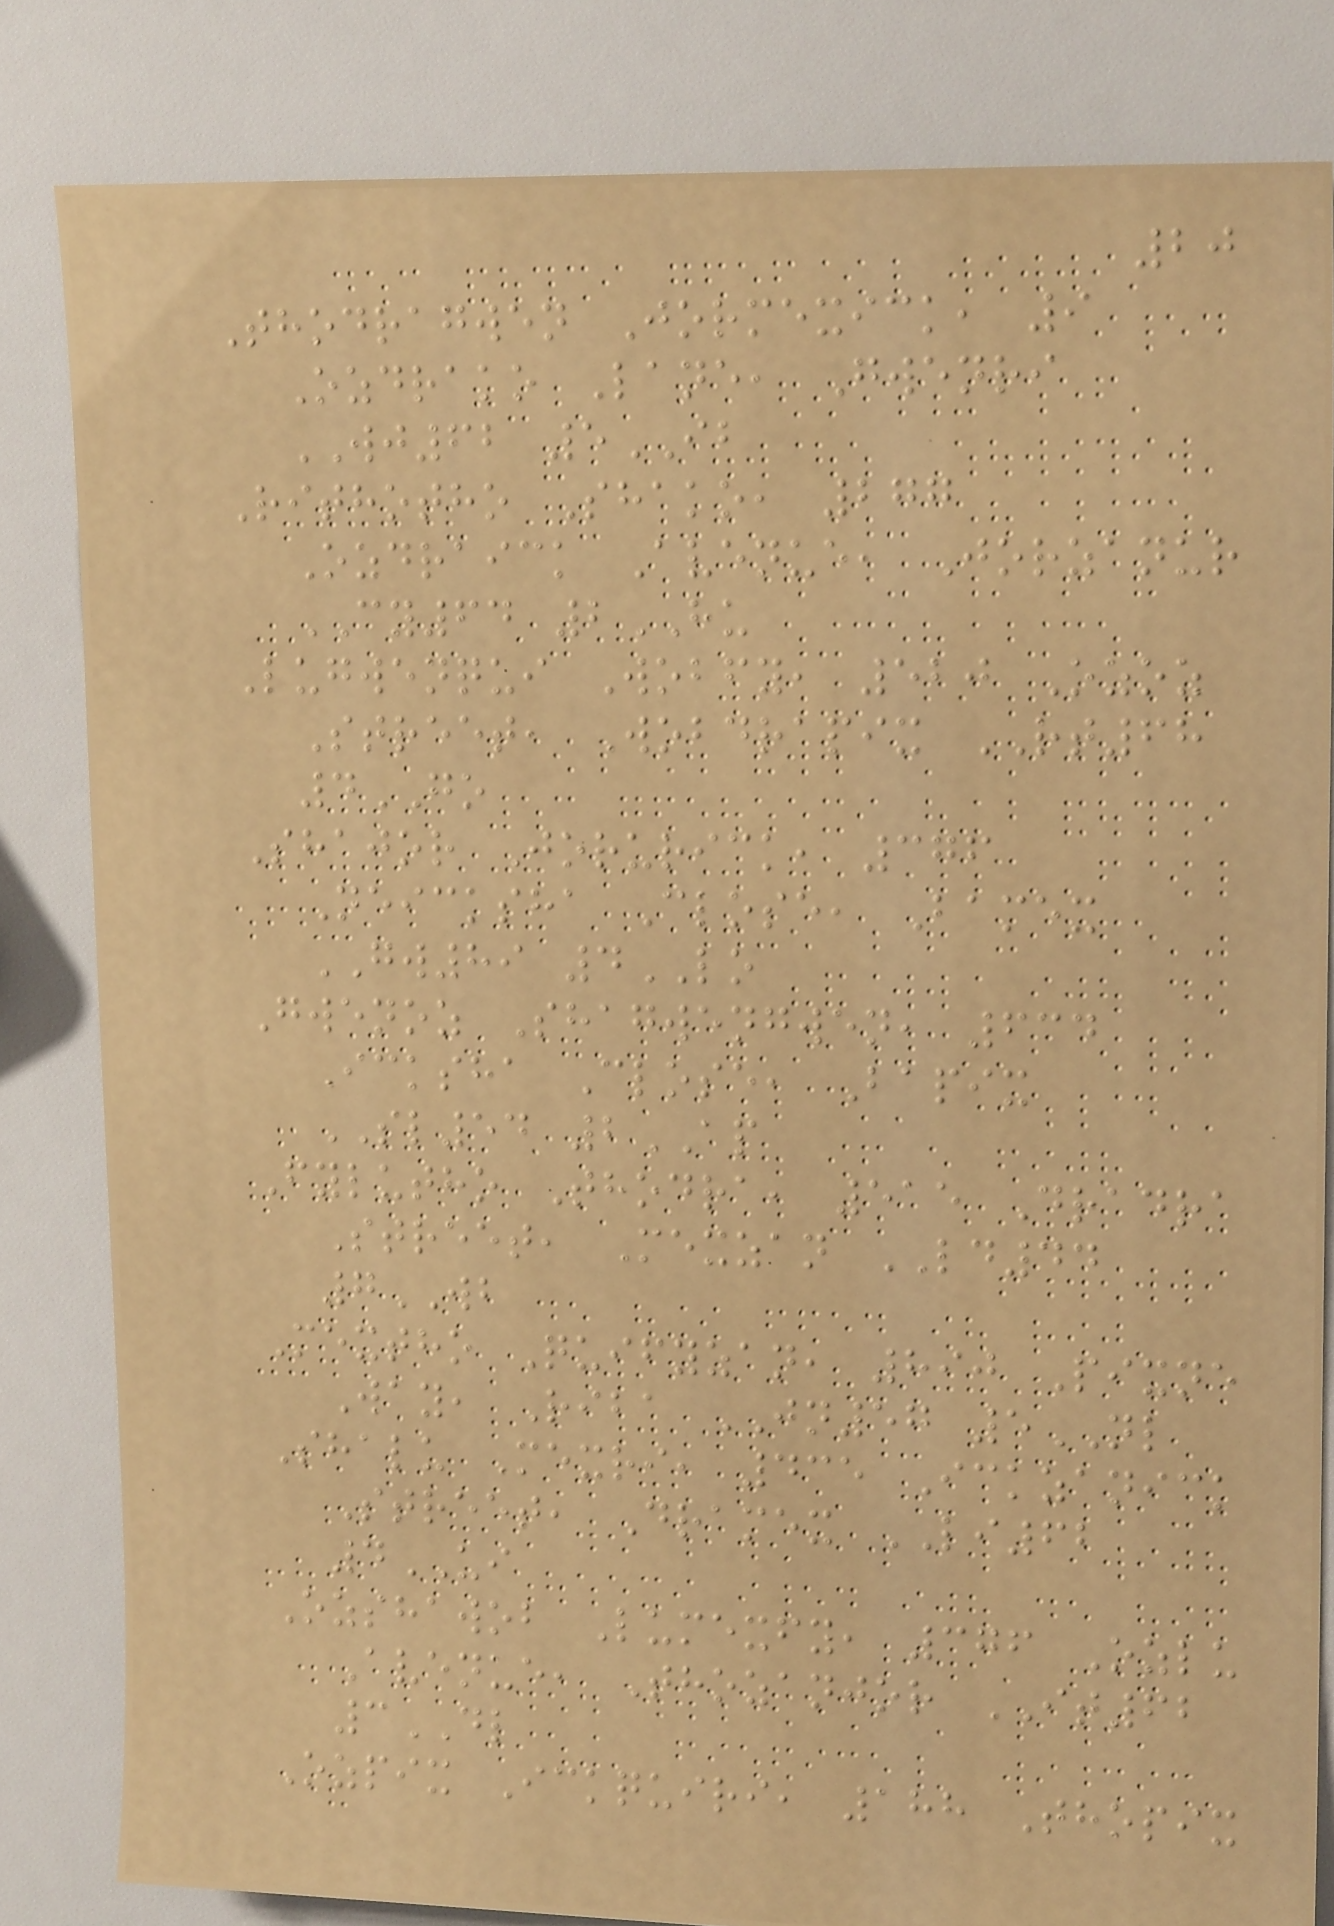20
Thodragwen Jormexick, 9
Ozdrako Lane, Gwenri
WJ62 5IB
Rithotho Shako, 277
Ozdraick Avenue, Jorzanur
CY64 2HU
Lugwenqui Wobfy, 520 Ozoz
Street, Wobdrapix RT68
4GO
Shajor Jorurick, 376
Neicksha Close, Bamex
GW89 4LO
Gwenoz Shagwengwen, 634
Icksha Close, Bapix
SL54 2AP
Fylutho Thodra, 515 Dradra
Street, Mexzan LD44
7WB
Mextho Quifyzan, 890 Pixne
Way, Riba JN57 5NL
Shalu Mexri, 435 Ickzanick
Street, Dramex LI62
4UI
Ozshawob Lumexfy, 376 Ozlu
Avenue, Thozanjor IT62
3DL
Ozpix Ickquiri, 188 Thopix
